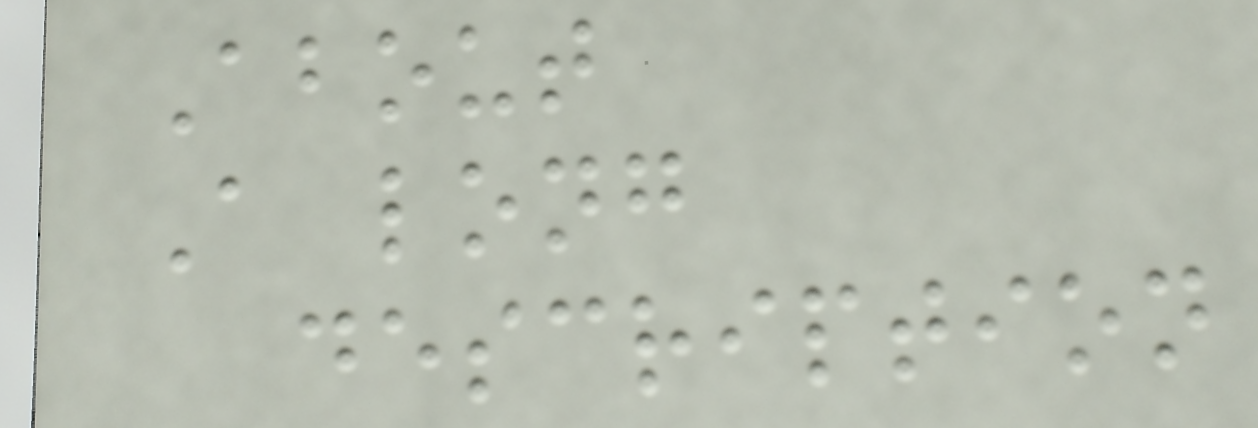About
A long
description
